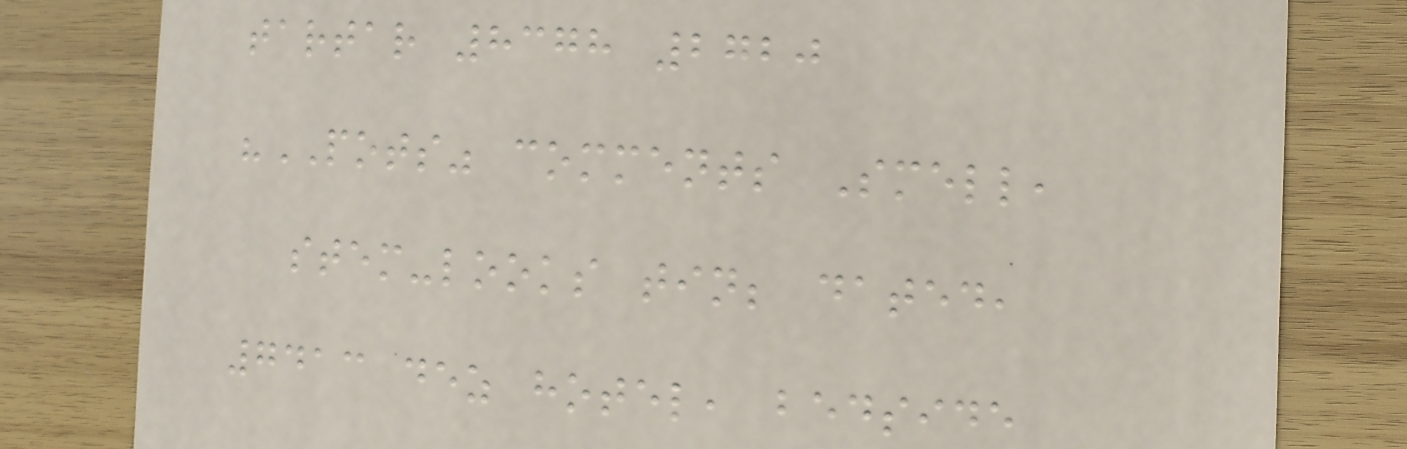tartar 8378 2720
"POTS" comments Smell,
stem-looks tin; dated,
7413 dez hotel, bedside
